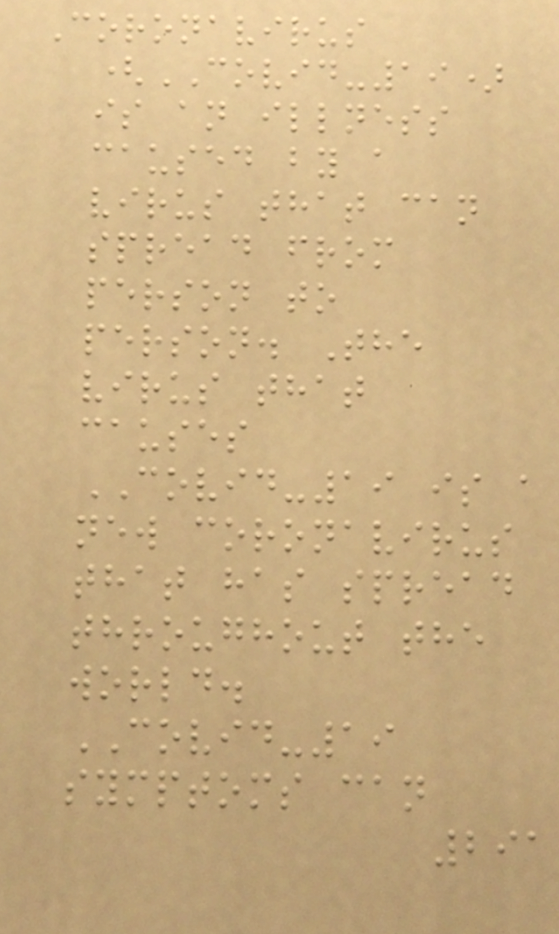Coronavirus
(COVID-19)
is an illness
caused by a
virus that can
spread from
person to
person. The
virus that
causes
COVID-19 is a
new coronavirus
that has spread
throughout the
world.
COVID-19
symptoms can
291
